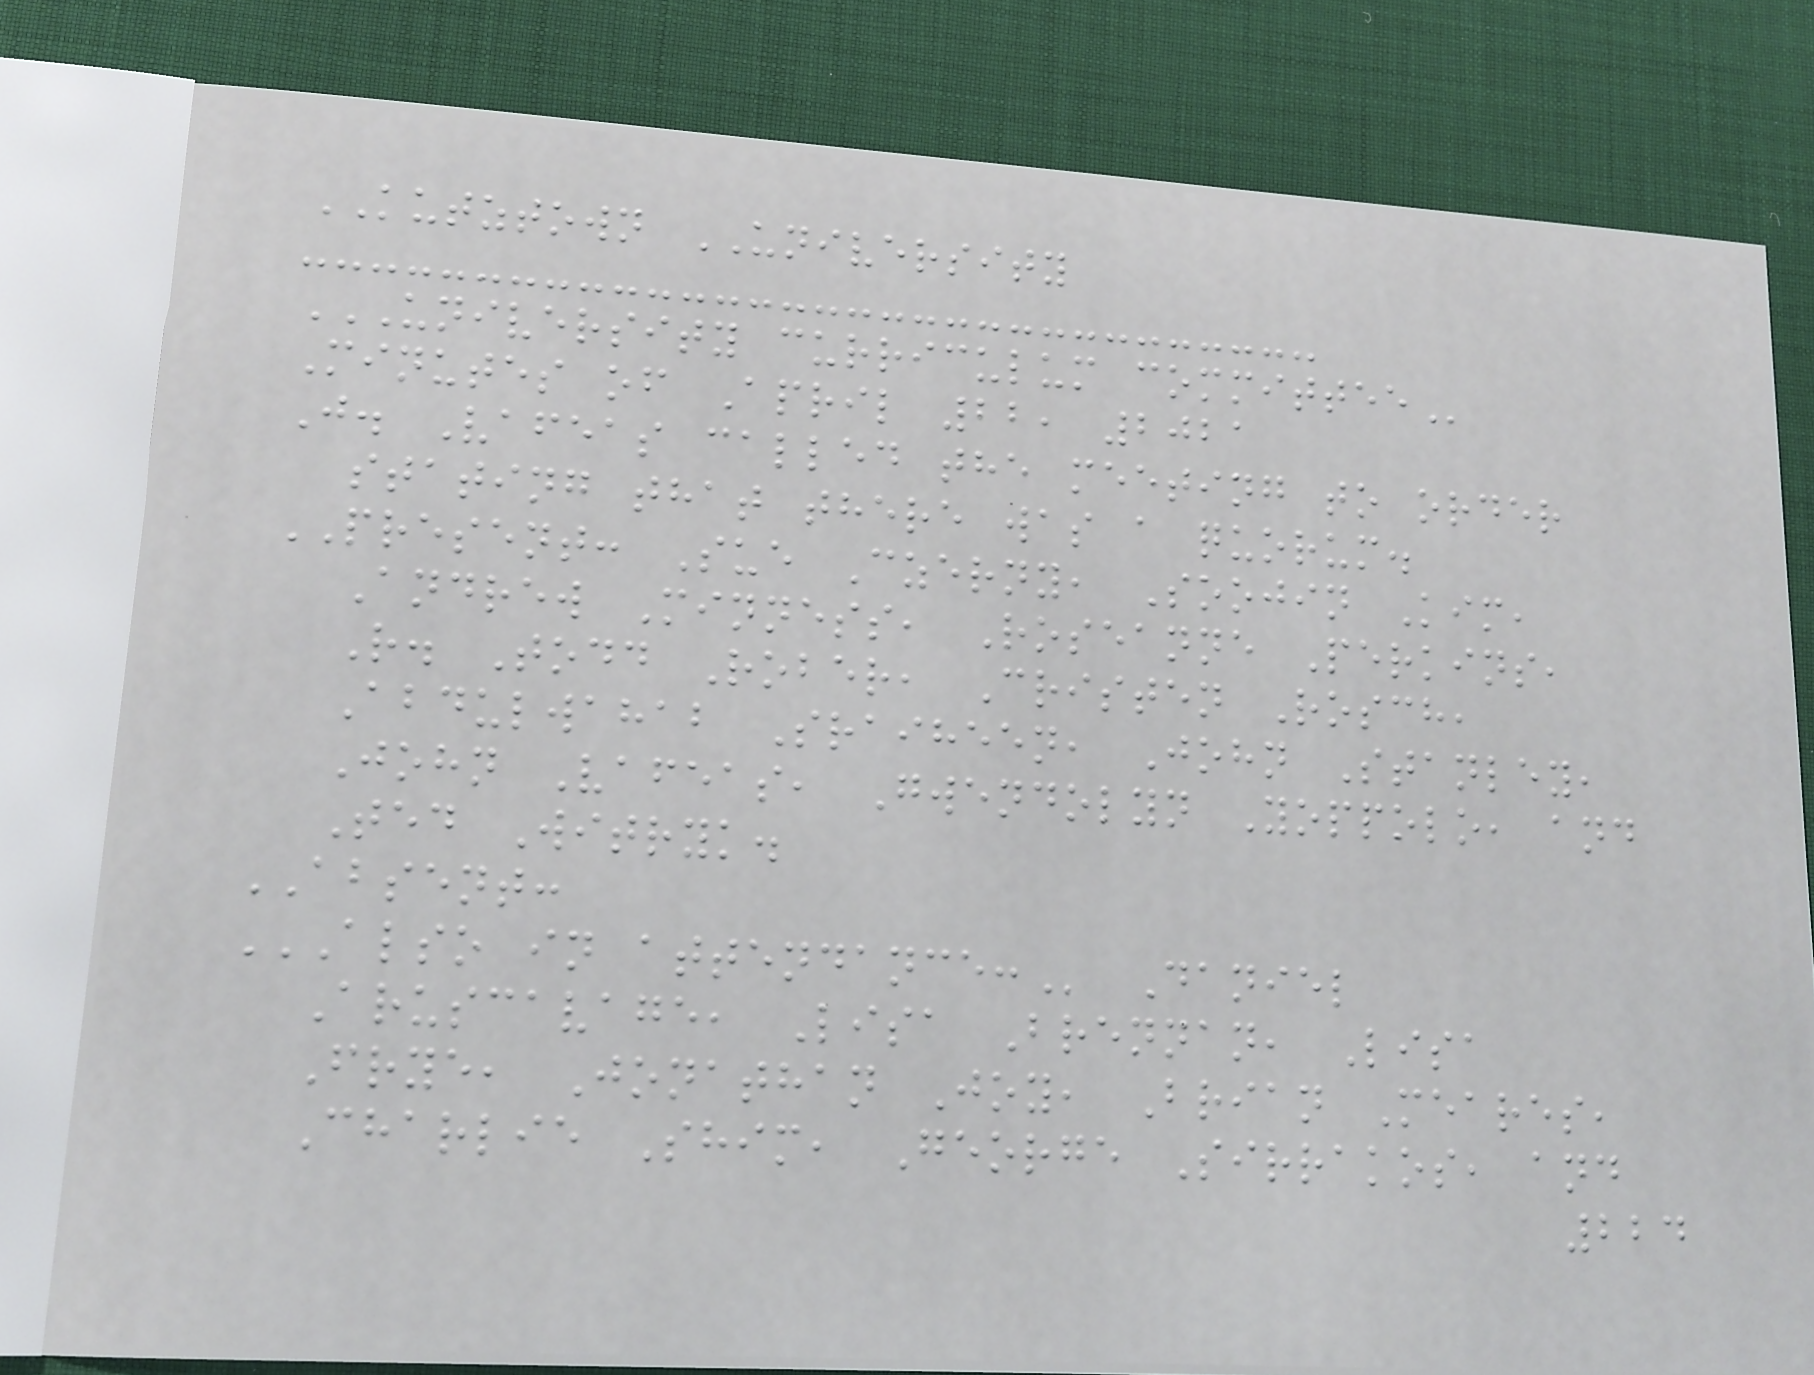KUTZTOWN UNIVERSITY
UNIVERSITY CURRICULUM COMMITTEE
Minutes of April 22, 2021
J. Vafeas called the meeting to order
stating that there was a quorum.
PRESENT: Sue Czerny, Soojin Kim,
Andrew Minness, Roseanne Perkins,
R. Todd Rober, Cristen Rosch,
Abdulwahab Sraiheen, John Stanley,
John Vafeas, Gwendolyn Yoppolo, and
Ted Witryk.
ABSENT:
ALSO IN ATTENDANCE: Daniel
Aruscavage, Lisa Brennan, Lisa
Frye, Jonathan Joy, Brian Meares,
Charlie Shim, George Sirrakos, and
224
